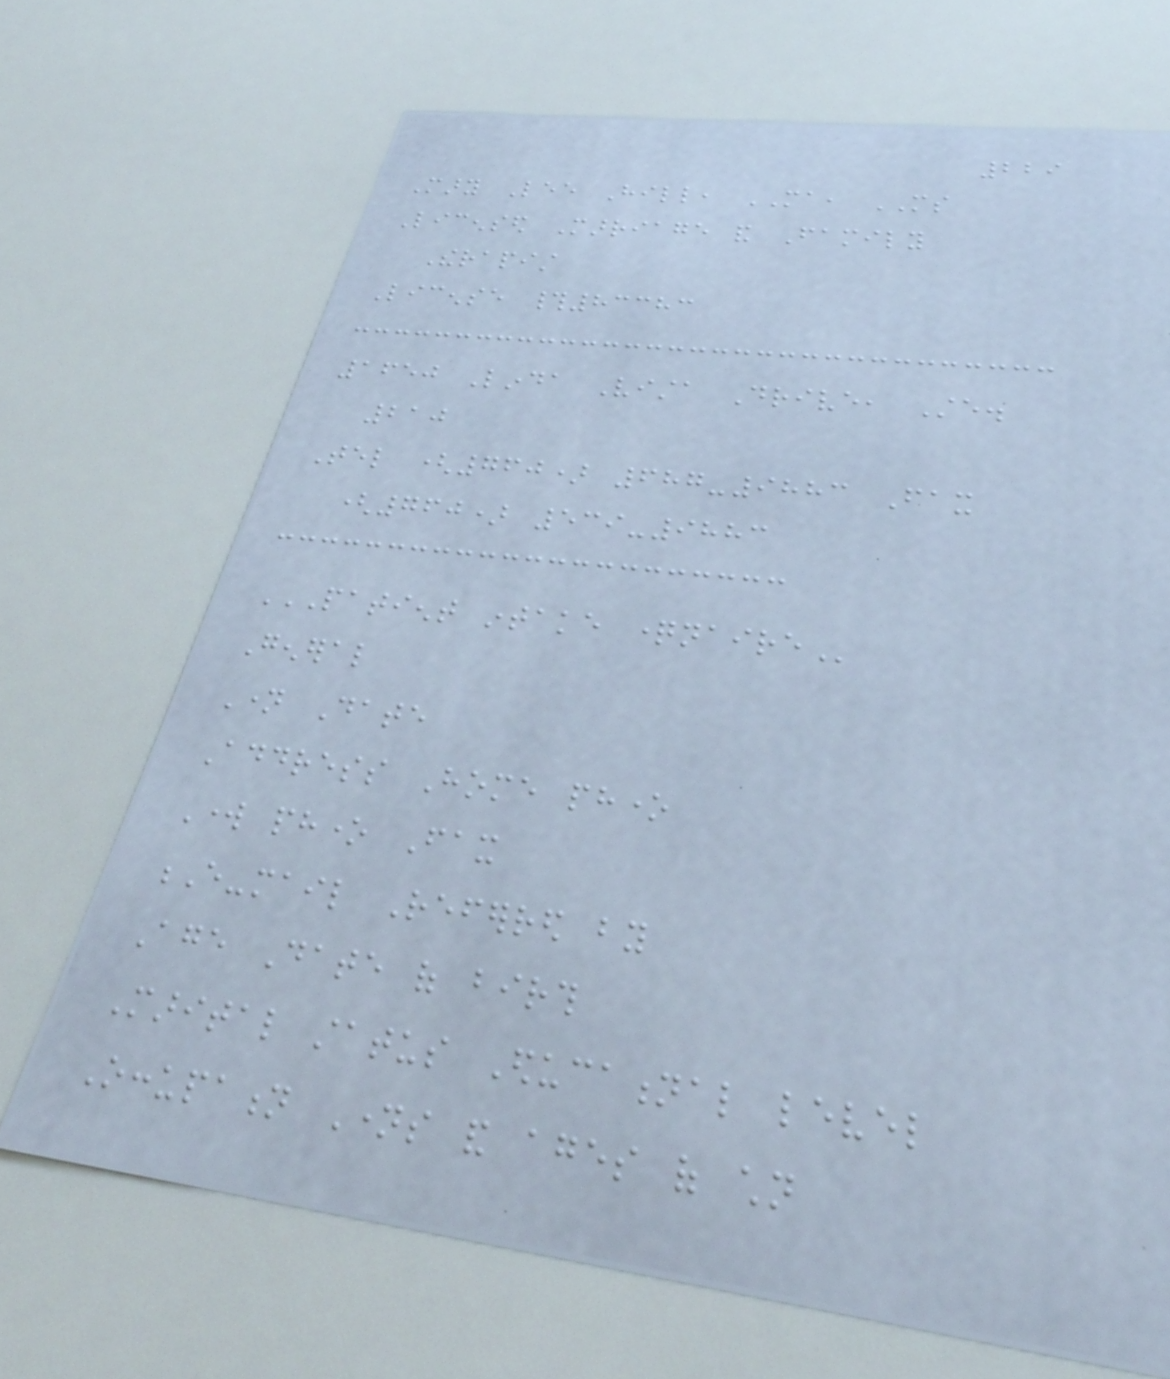229
Mary Lee Hill, MA, MS
Licensed Marriage and Family
Therapist
License #83383
1650 Linda Vista Drive, Ste.
210
Tel (760) 687-9883 Fax
(760) 539-9883
PATIENT INTAKE QUESTIONNAIRE
General
Name Date
Address Home phone
Work phone Fax
E-mail Referred by
Age Date of birth
Marital status Educational level
Occupation Names and ages of children
